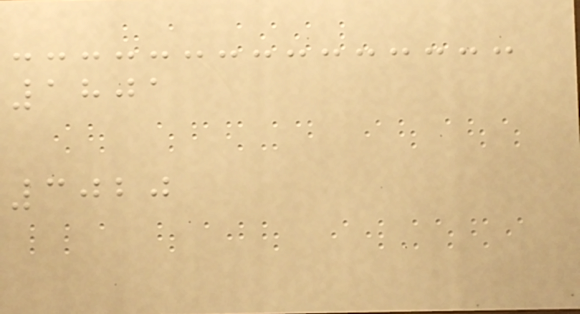1801
3020
